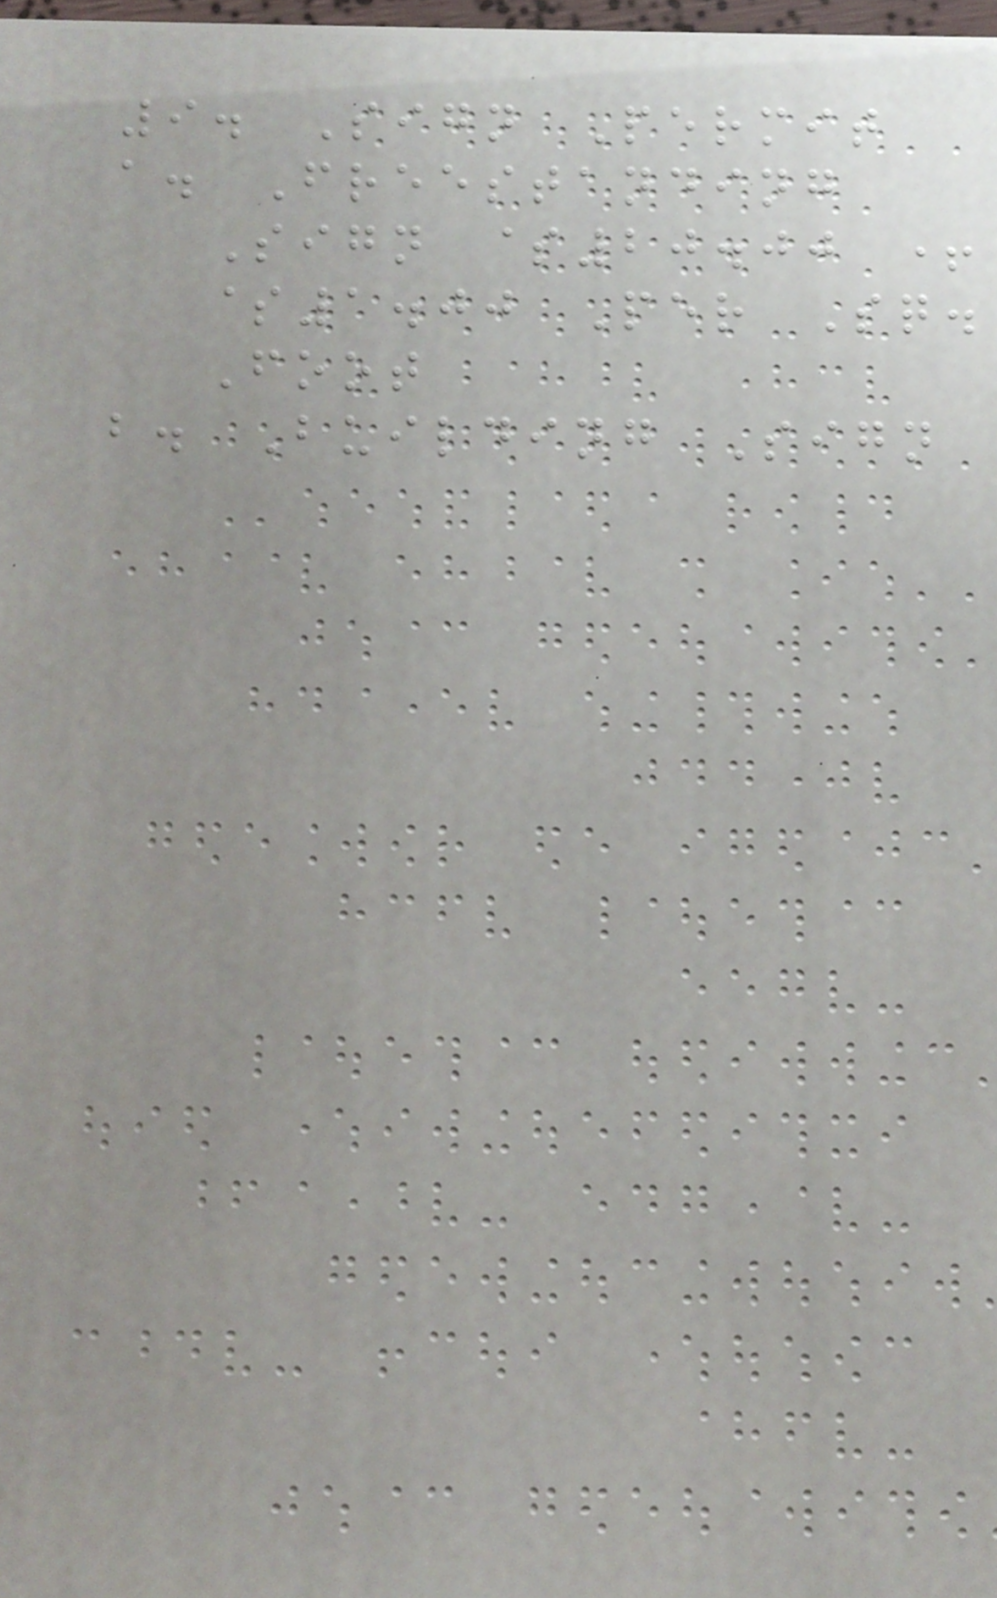9. Sign Permit
a. Freestanding
Sign $20.00 +
$1.00 Per Sq.
Foot
b. Building Sign
